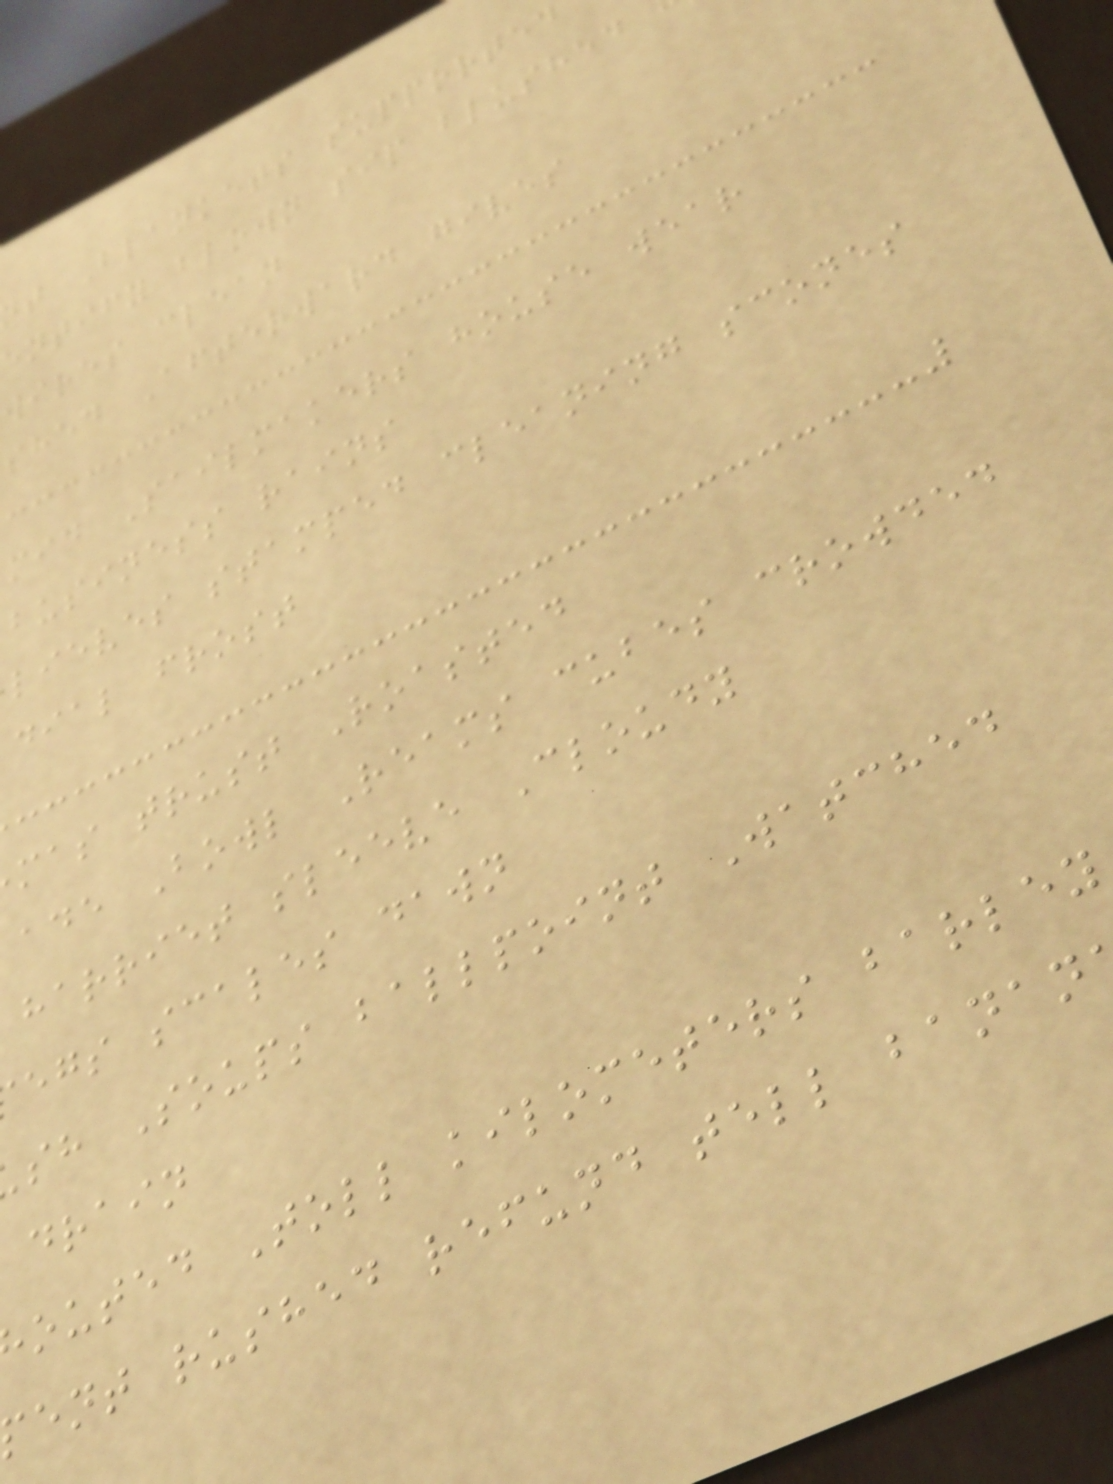t Blankets supported
entify blown sip blushed
wires clean
shed Afterward gives
mid Sailmakers house wear
business rains
lieves stamped cleaning scones
dial frost
mas trust Roasted
ade Bowl Reams cubes crowded
harriet sleeve Cloudy
egs scales dawn
sh Soups ballpoint Watched
drain
outed Toll kilometers barley
ent rushed refund tell banan
